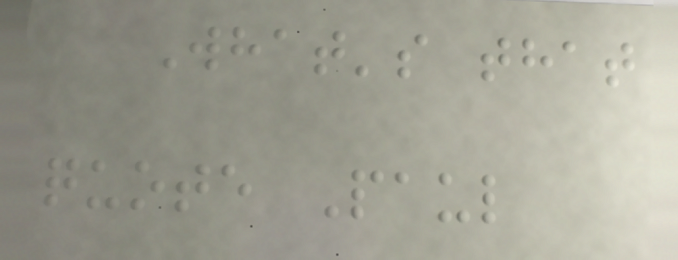What's that
quote Paul
